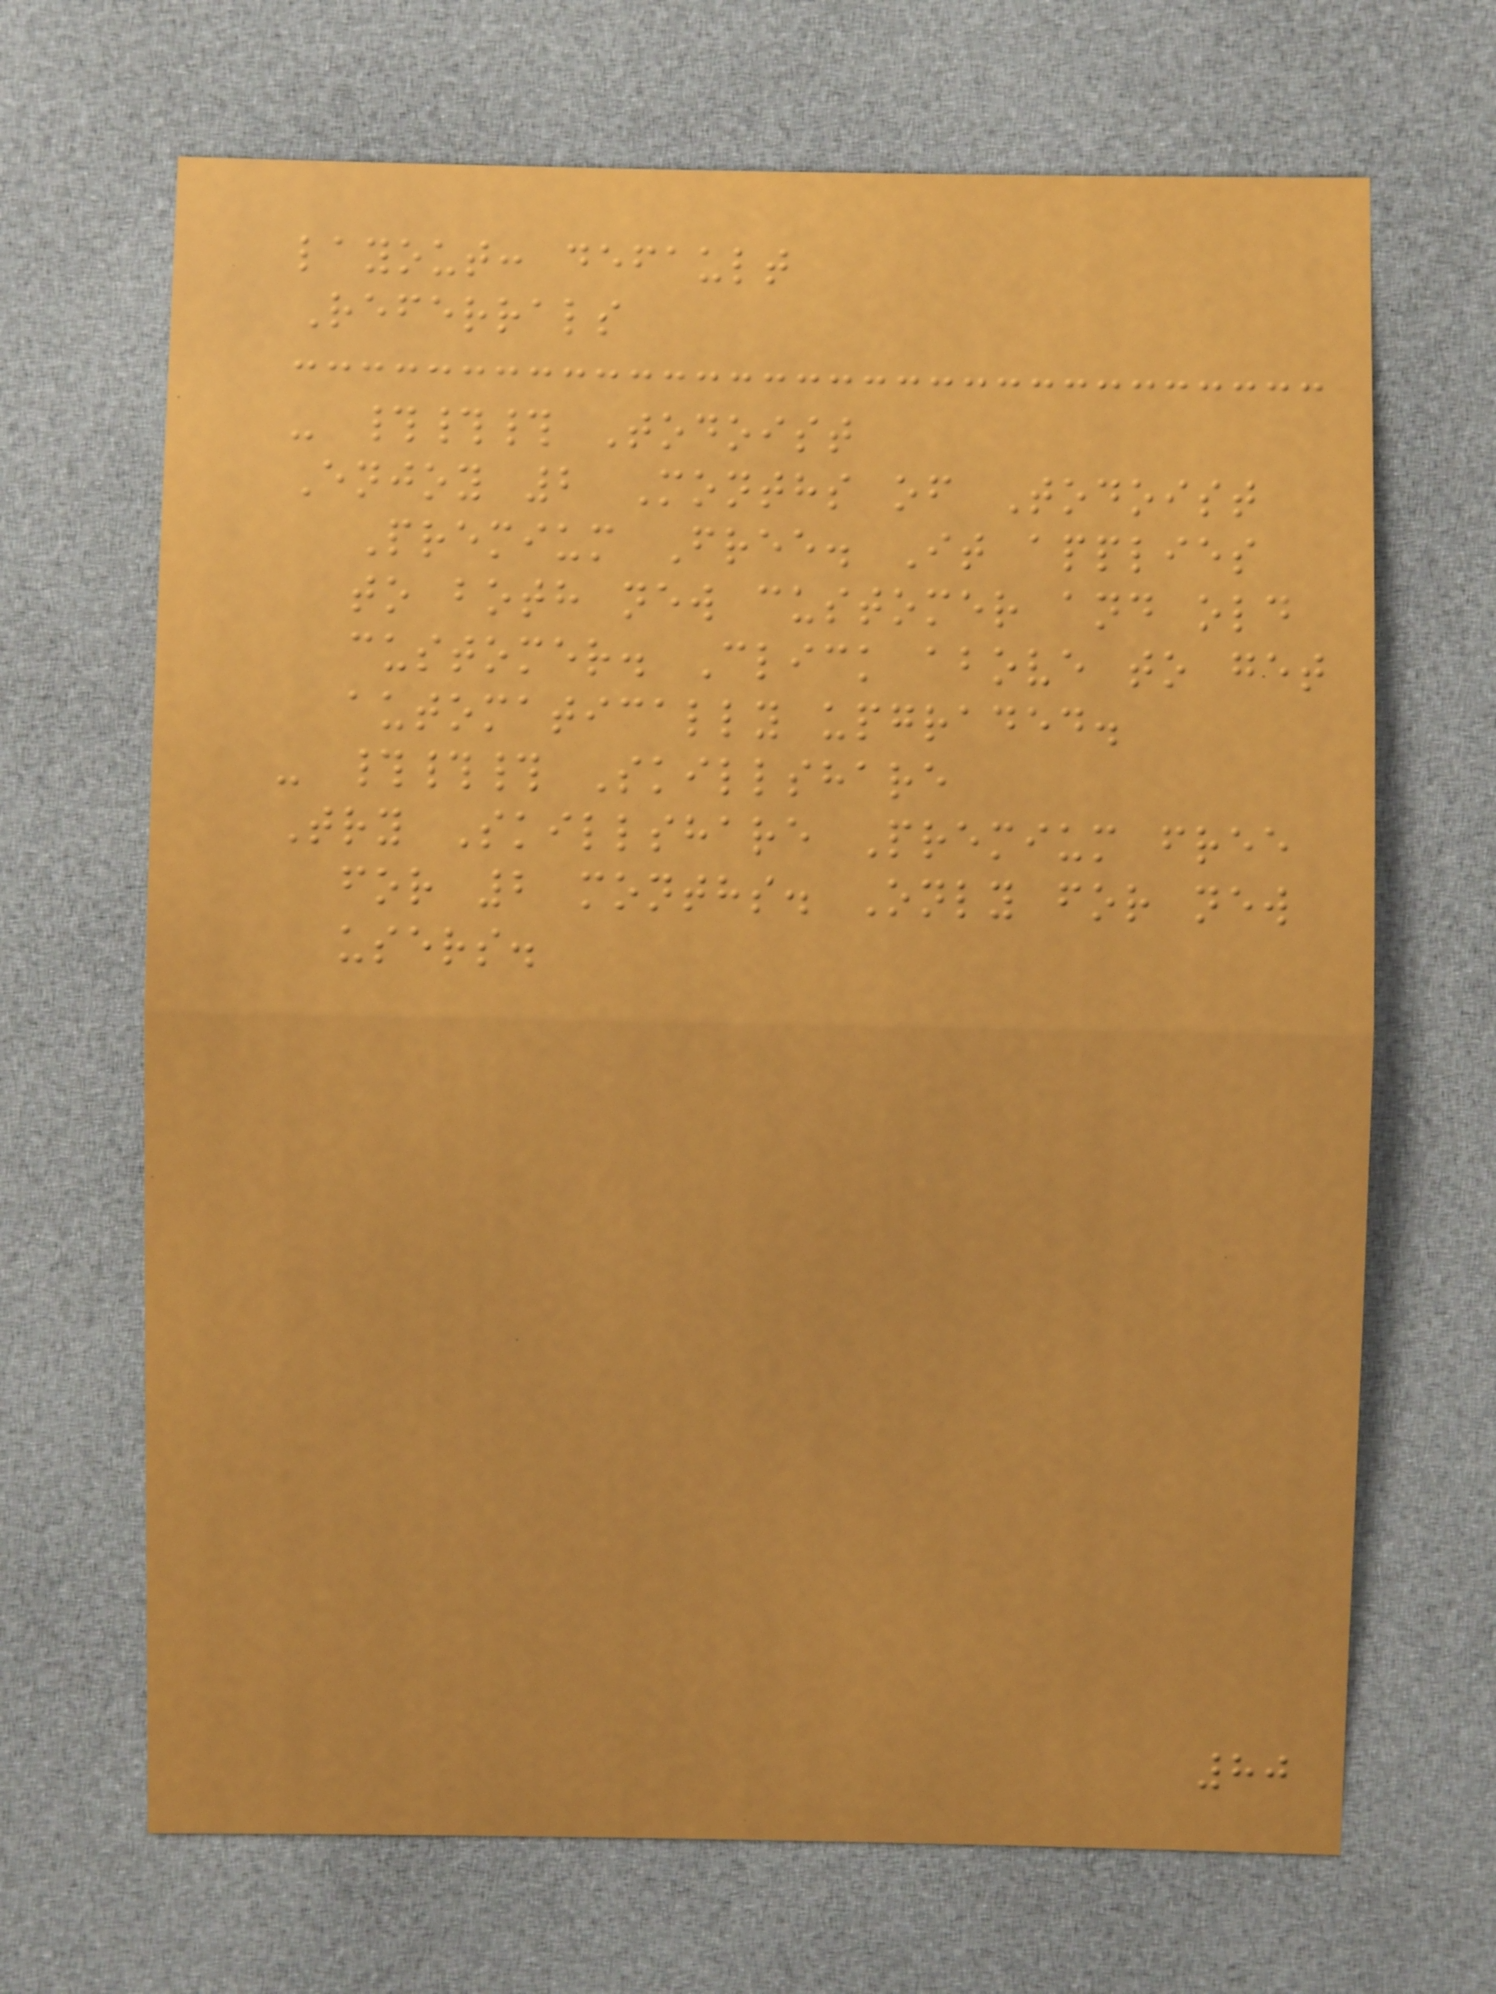layout: default
Referrals
- ### Todoist
Enjoy 2 Months of Todoist
Premium Free. It applies
to both new customer and old
customer. Click above to get
automatically upgraded.
- ### Skillshare
Try Skillshare Premium free
for 2 months. Only for new
users.
80
